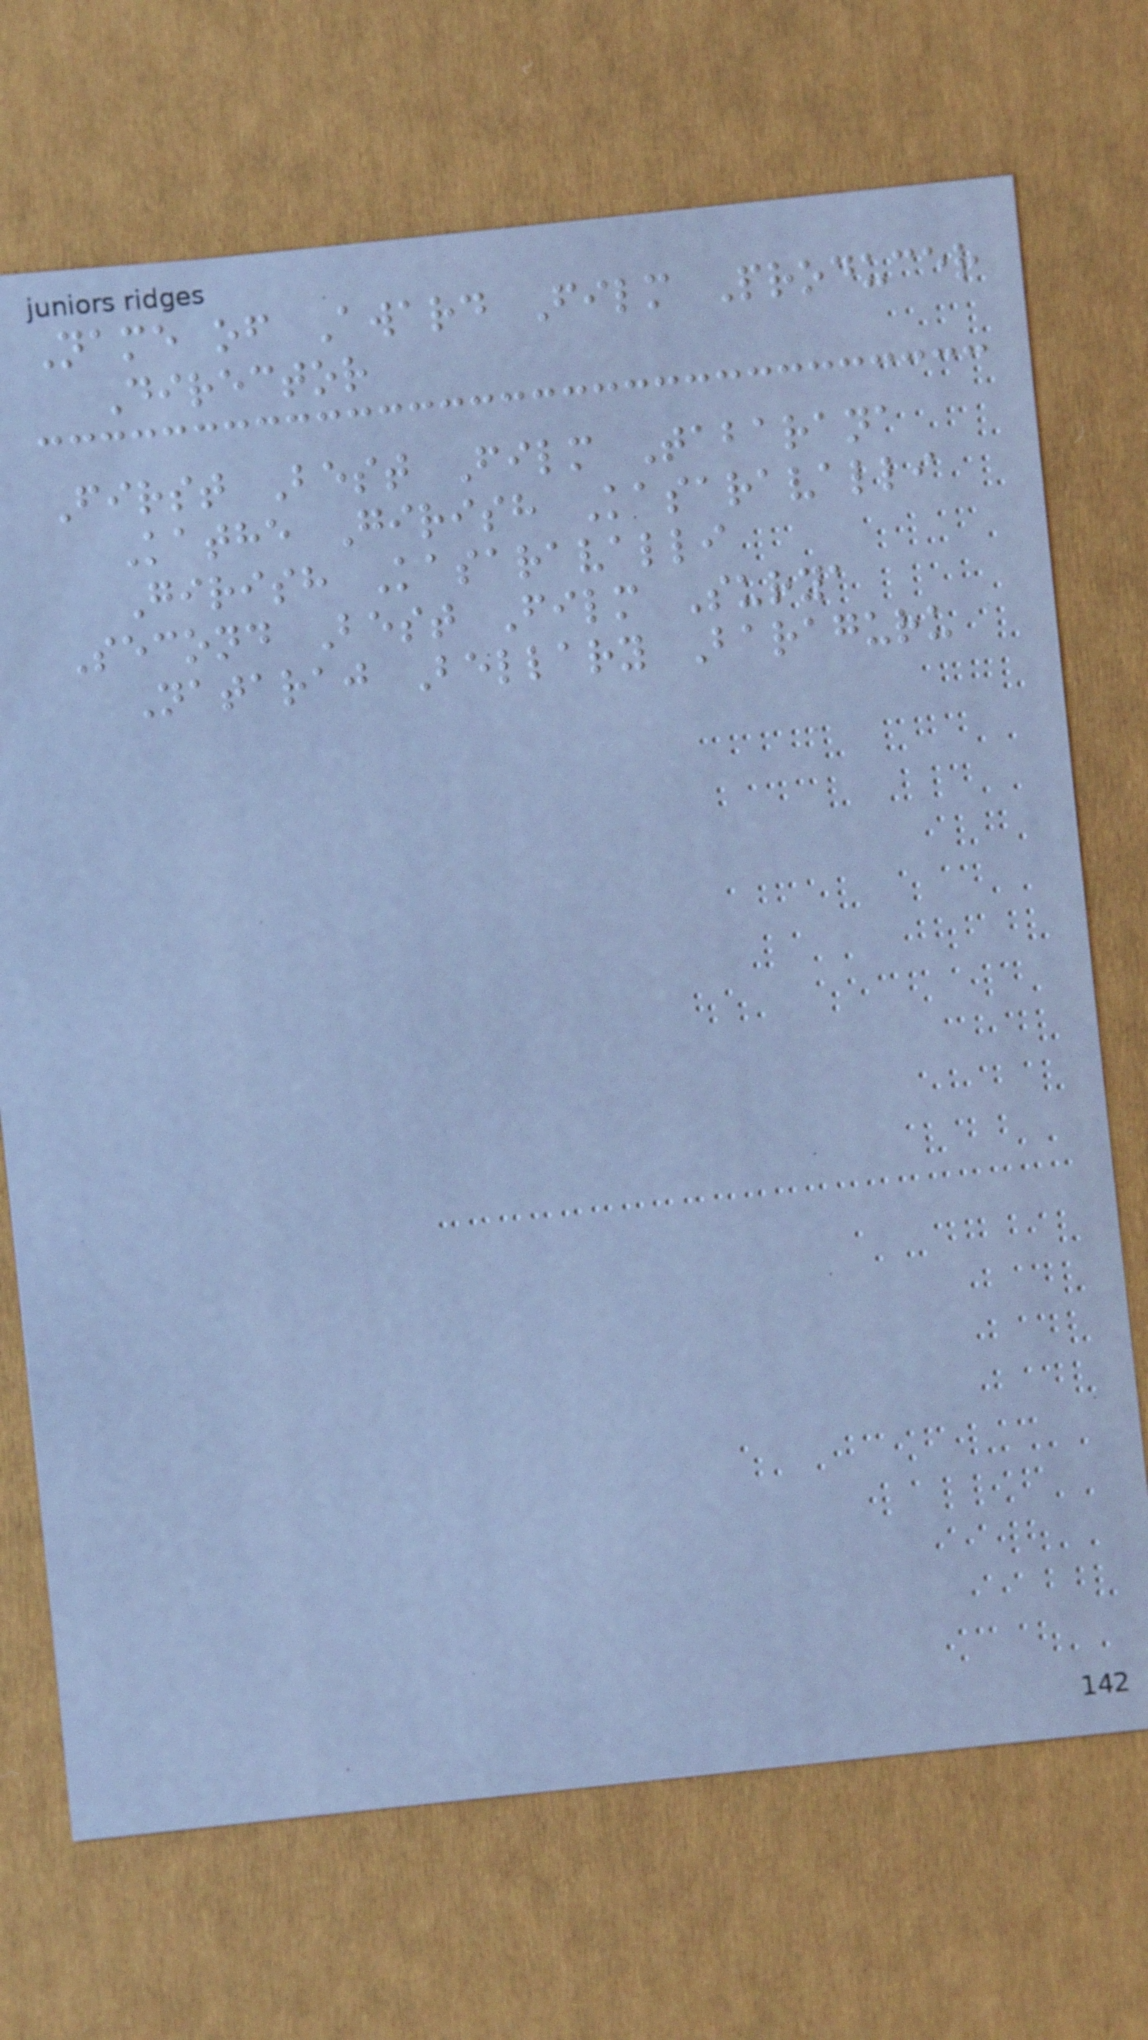Name of Award Film Producer
Director
First Best Film Tabarana
Kathe Girish Kasaravalli
Girish Kasaravalli
Second Best Film Surya
Nataraj Bellary Baraguru
